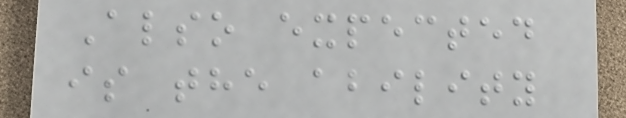Also expected
is the ability
